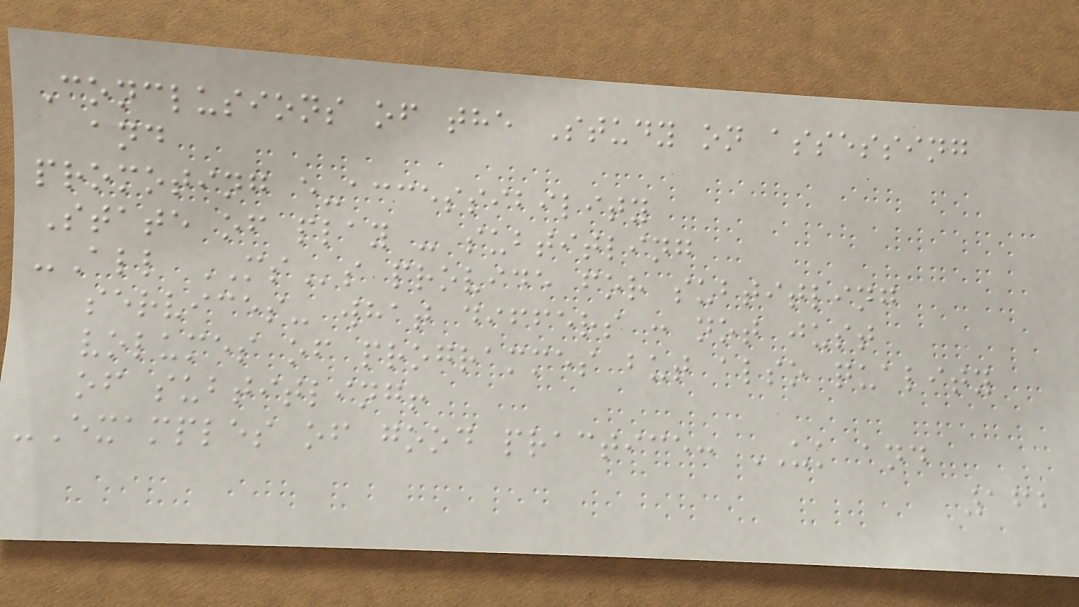Conclusions of the Study on assessing
and
promoting e-accessibility
State of play - subtitling
-All MSs provide for subtitling
services- what differs : not just
volumes of programmes but also quality
of subtitling!
-Examples of good practice: UK and
162
